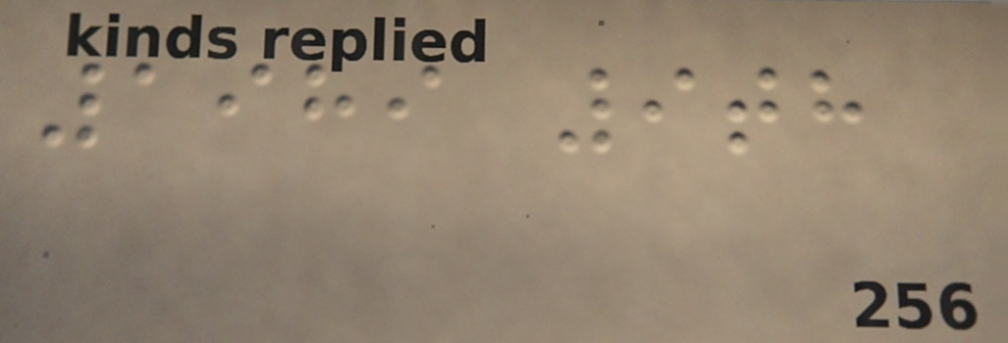1989 9th
